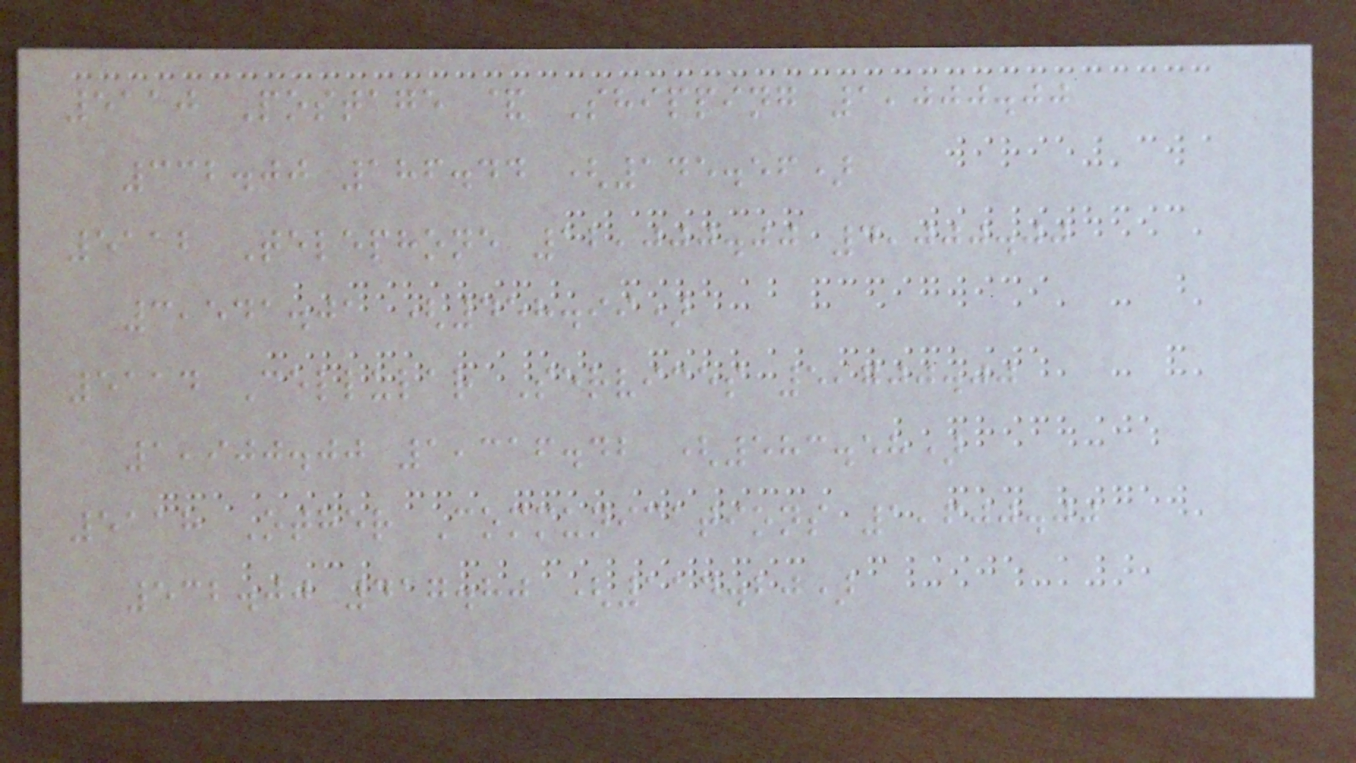5110 Postage & Shipping 1,000.00
332.00 186.44 (145.56)
5112 Telephone 12,000.00 4,000.00
3,541.01 (458.99)
5114 Cellular Services 5,700.00
1,900.00 1,316.42 (583.58)
5118 Other Communications 1,600.00
532.00 417.80 (114.20)
